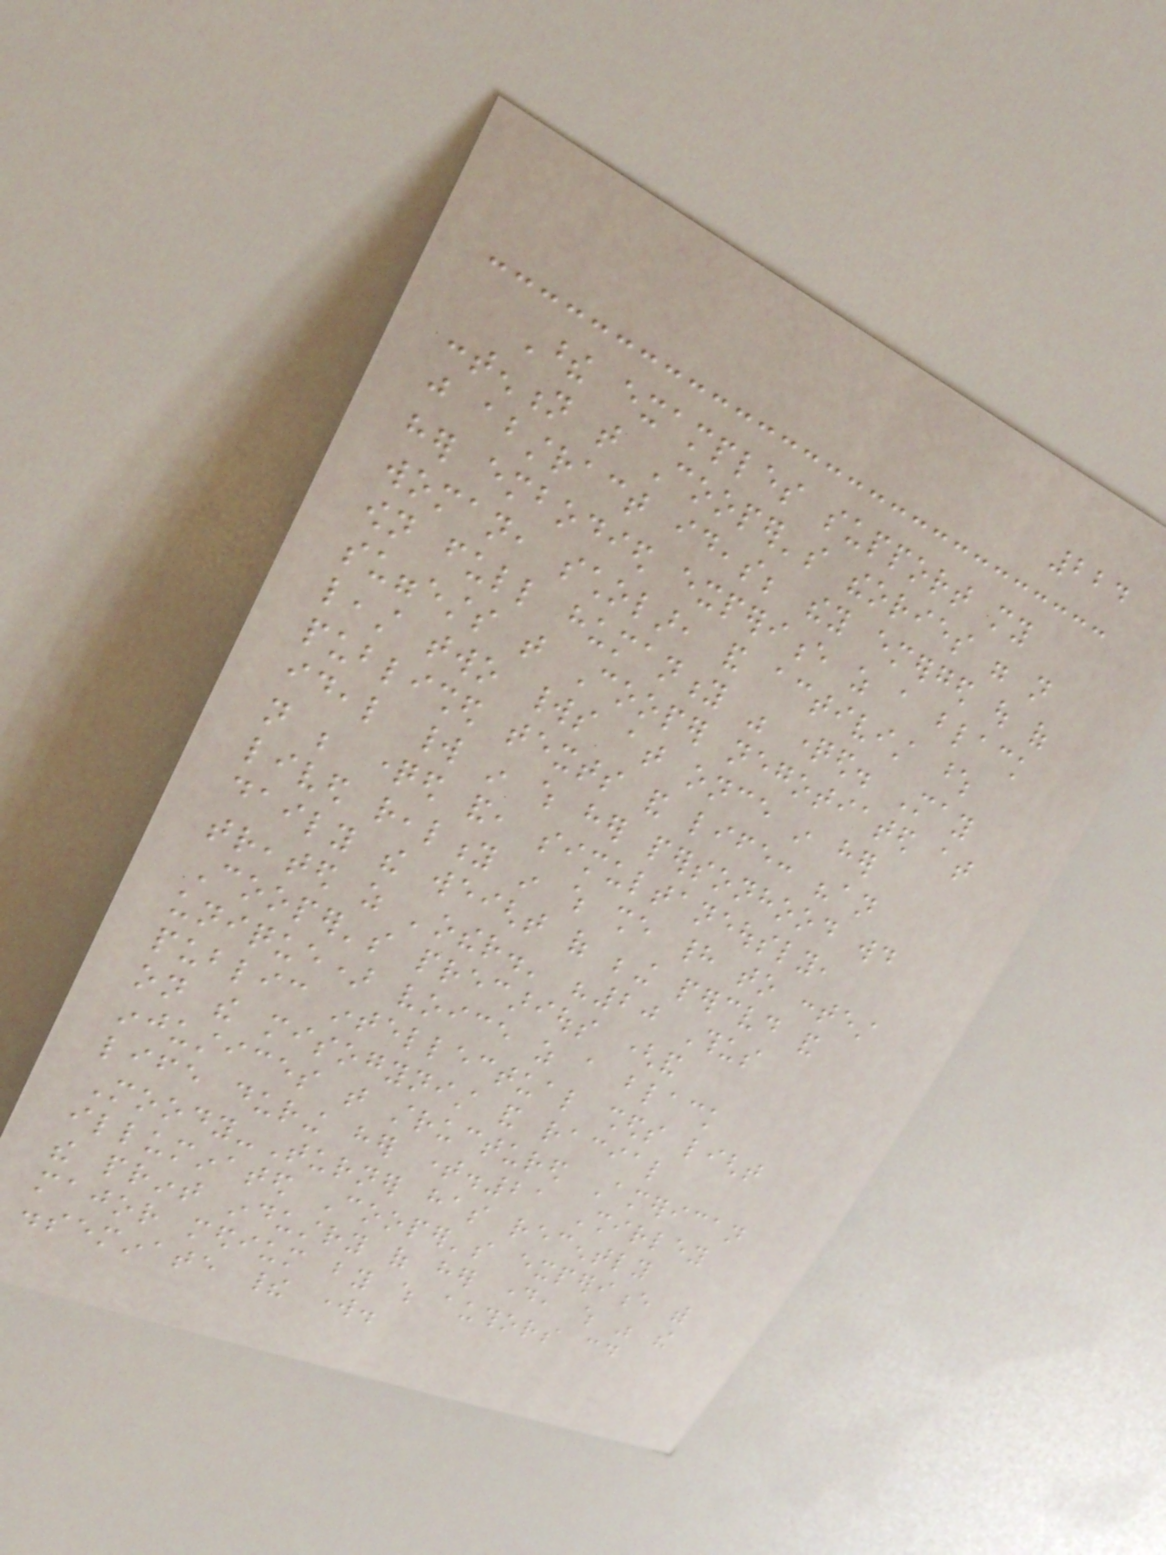224
These examples support my
contention that Cooper's theories were not
just abstract ideas; they emerged out of
her embodied experience as a black
woman, scholar, and activist whose
own full humanity was questioned. May
suggests that Cooper negotiated at
least two worlds at once in her
published texts and life: "an
ideal world in which her personhood would
not be questioned and, simultaneously,
lived reality in which she had to contest
daily the weight of being perceived and
treated as 'other.' "20 Thus
Cooper's precarious (and
unique) voice as a black
public intellectual sheds light
on the misogynist and racial
injustices that structured American
life during her time.21 Shirley
Moody-Turner has recently
illuminated Cooper's experience with
the print industry of her day, which was the
major medium by which authors could
disseminate their work.
